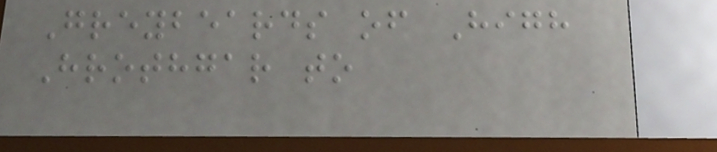Greybeards of High
Hrothgar to
